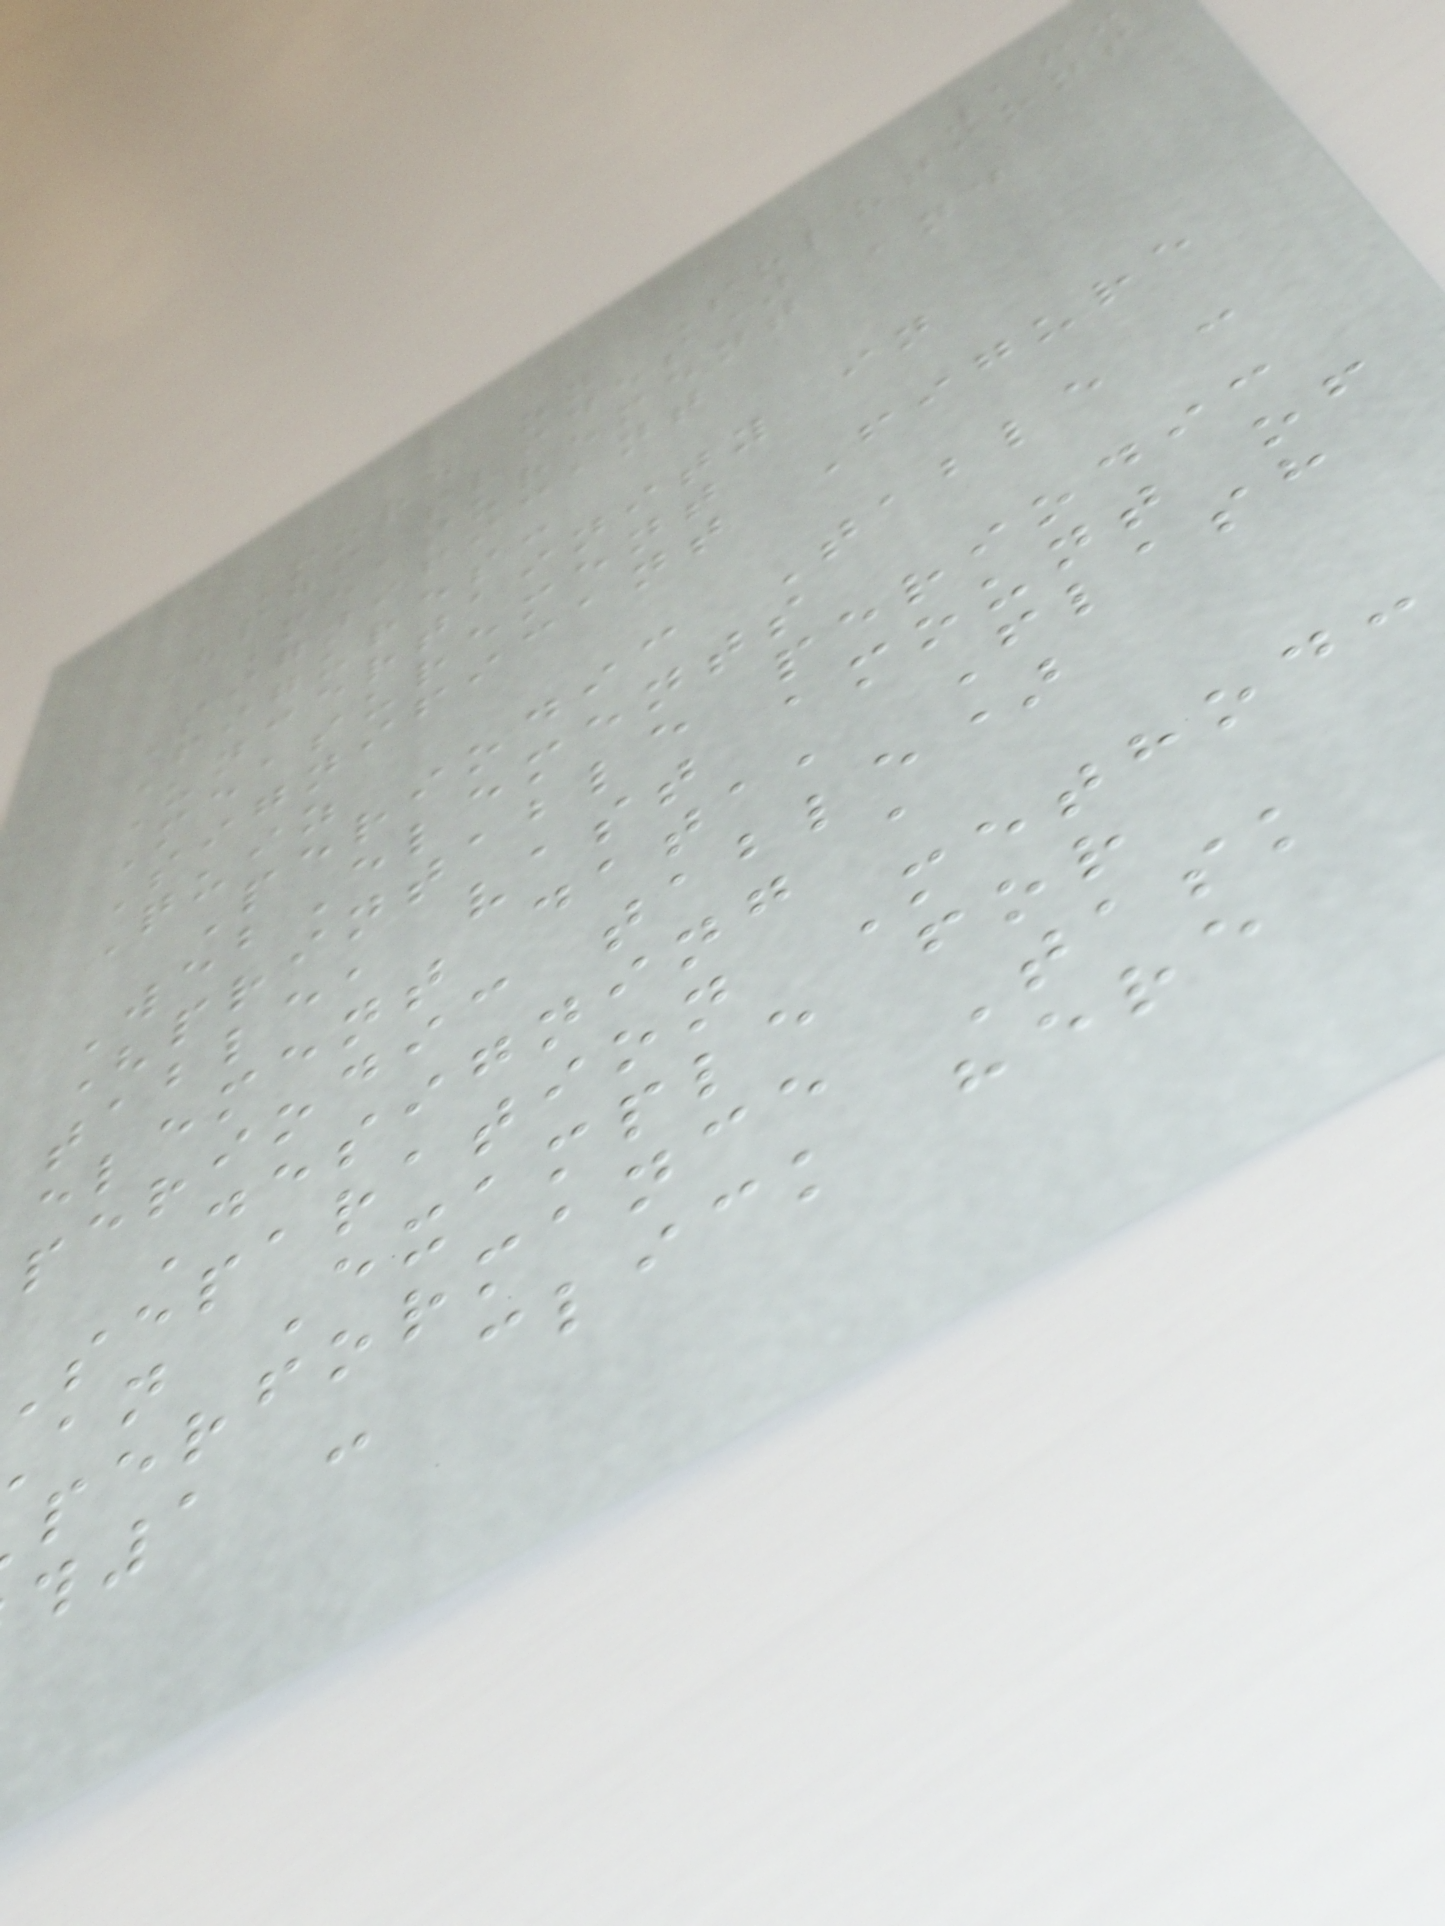169
More on Solutions
(pdf slides)
Measurement and
Significant
Figures:
Uncertainity in
Measurement
Significant Figure
Quiz
Periodic Table -
WebElements
(printable periodic
table, vast amount of
element data, Flash
periodic table)
Designing a
separation Method:
an Example for
performance Task
1 - click here
